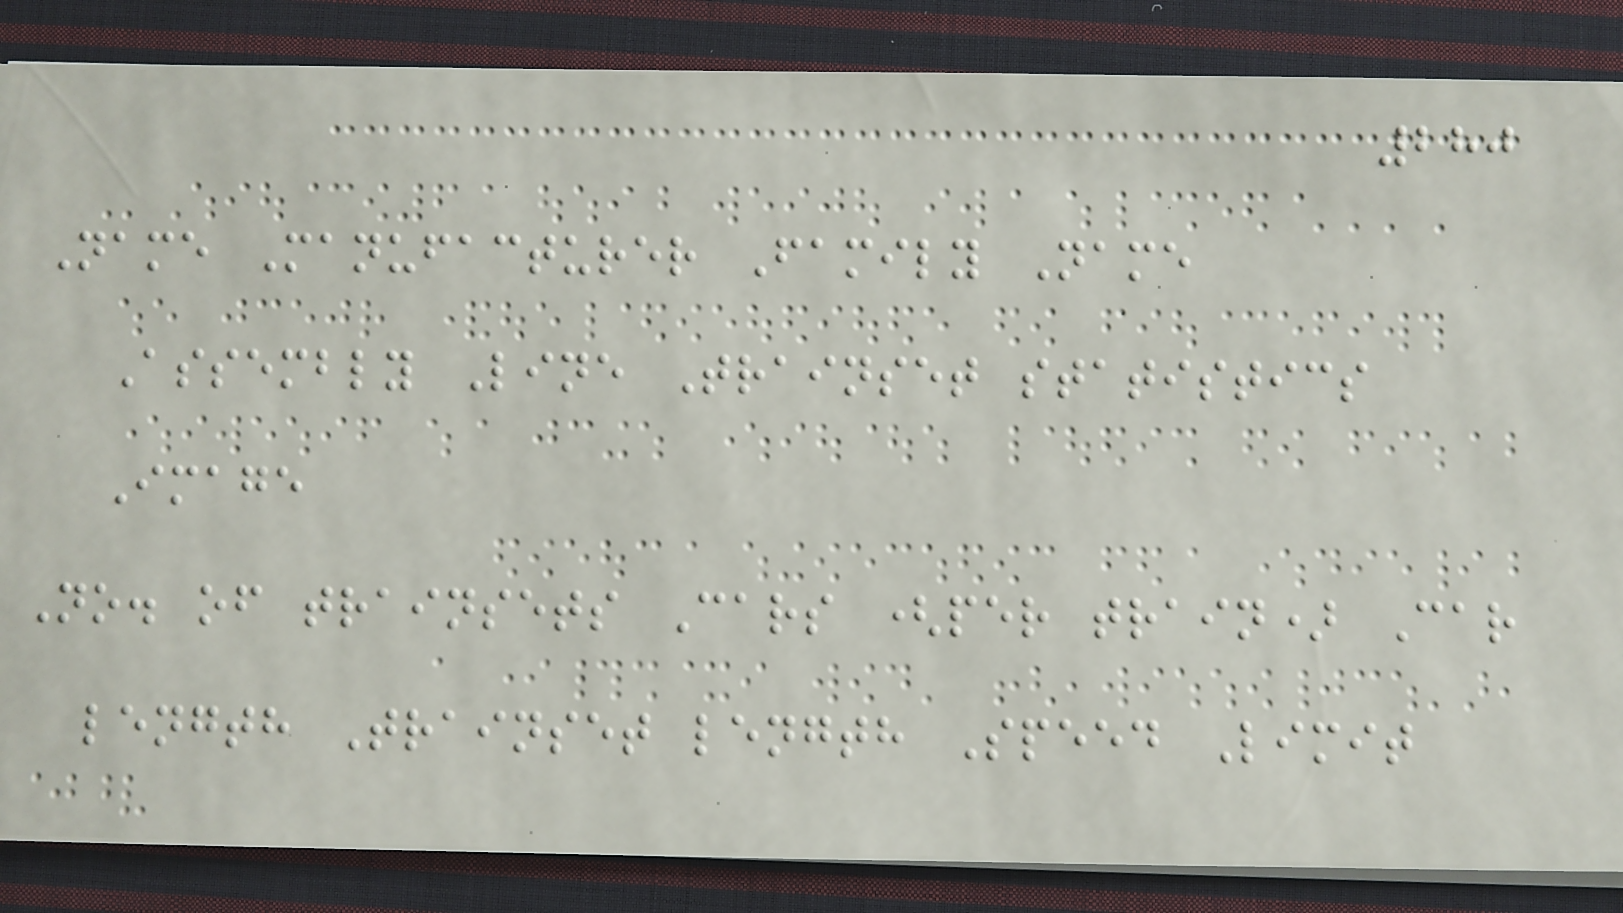280
Name Manufacturer Family Name
Assembly Line Trainset statistics
Image
No. of trainsets Cars (per train) Car
length Trainset length Speed Limit
